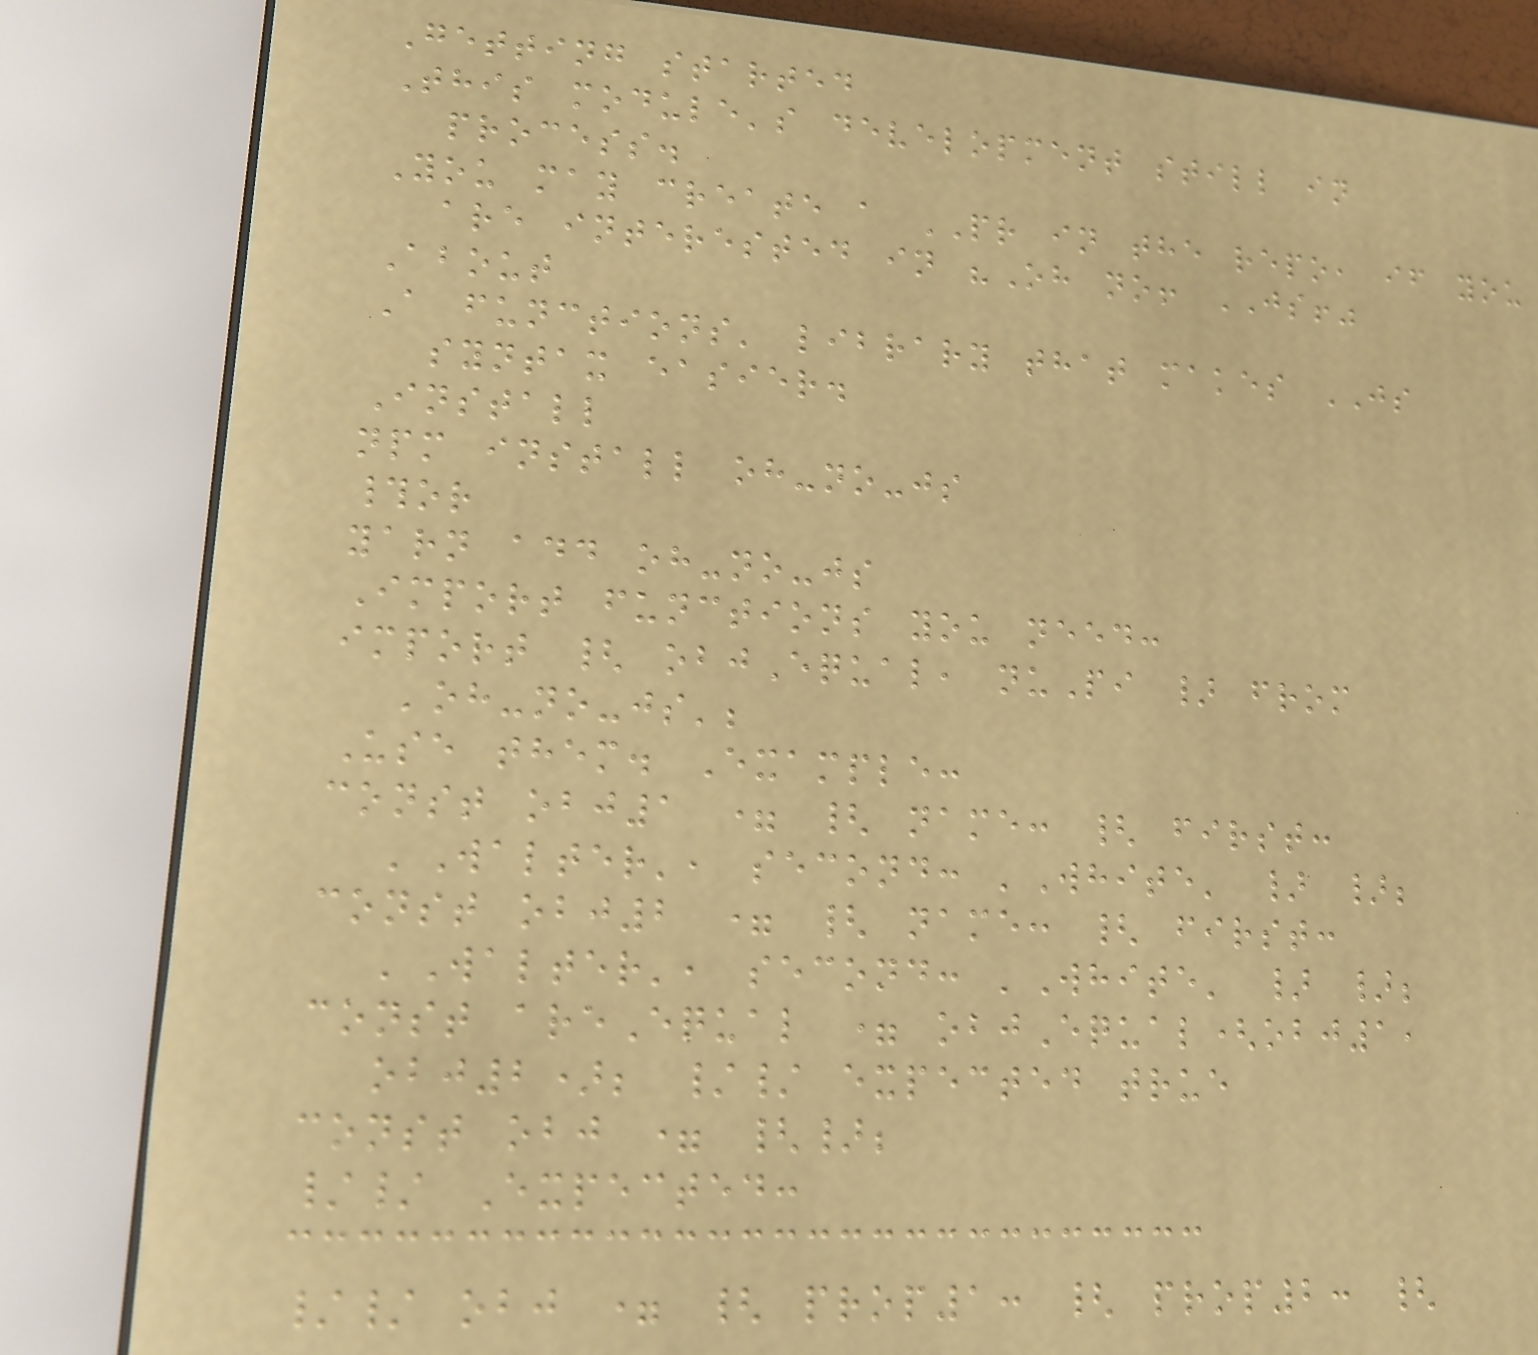Getting started
This module's development still in
process.
You may create a PR in the repo, if you
are interested in "Oh no! JS!"
About
A functions' library that makes JS
syntax easier.
Install
npm install oh-no-js
#or
yarn add oh-no-js
Import functions you need:
import { objEqual, nuPi } from
'oh-no-js';
Use them. Example:
const obj1 = { name: { first:
'Walter', second: 'White' } };
const obj2 = { name: { first:
'Walter', second: 'White' } };
const areEqual = objEqual(obj1,
obj2); // expected true
const obj = {};
// Expected:
// obj = { prop1: { prop2: {
